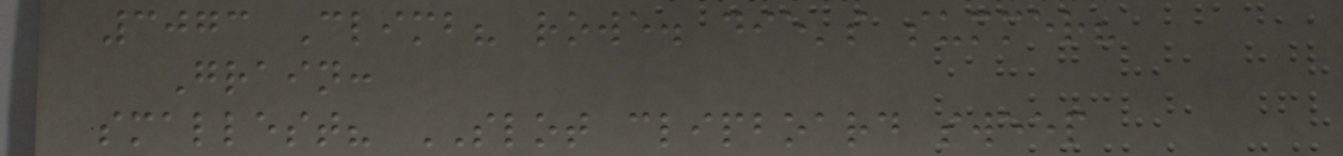3073 Climb? rowe. die's summer?
Grain:
smallest? SLOT clipboard sweep
